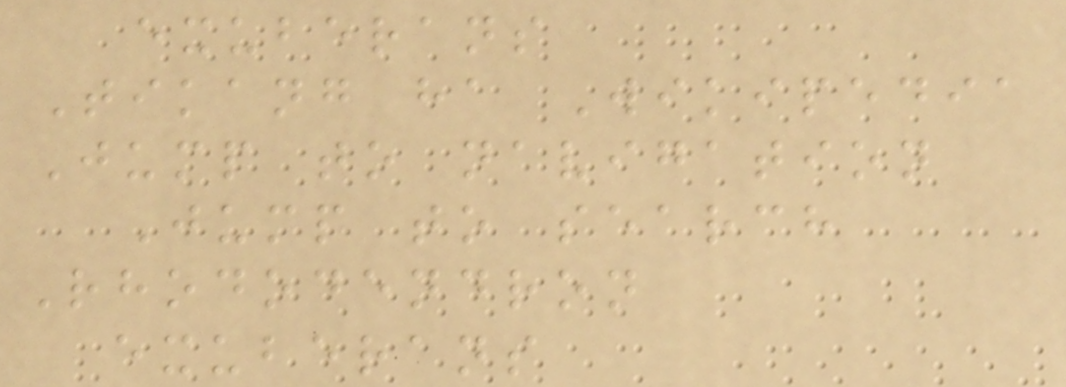exuberans
Tikang ha Wikipedia
Jump to navigation
Jump to search
Rhododendron
exuberans
